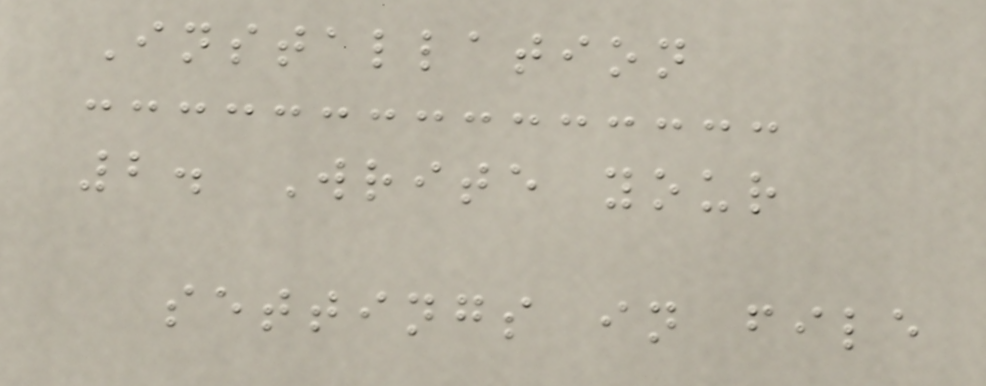Installation
2. Write your
settings in file
